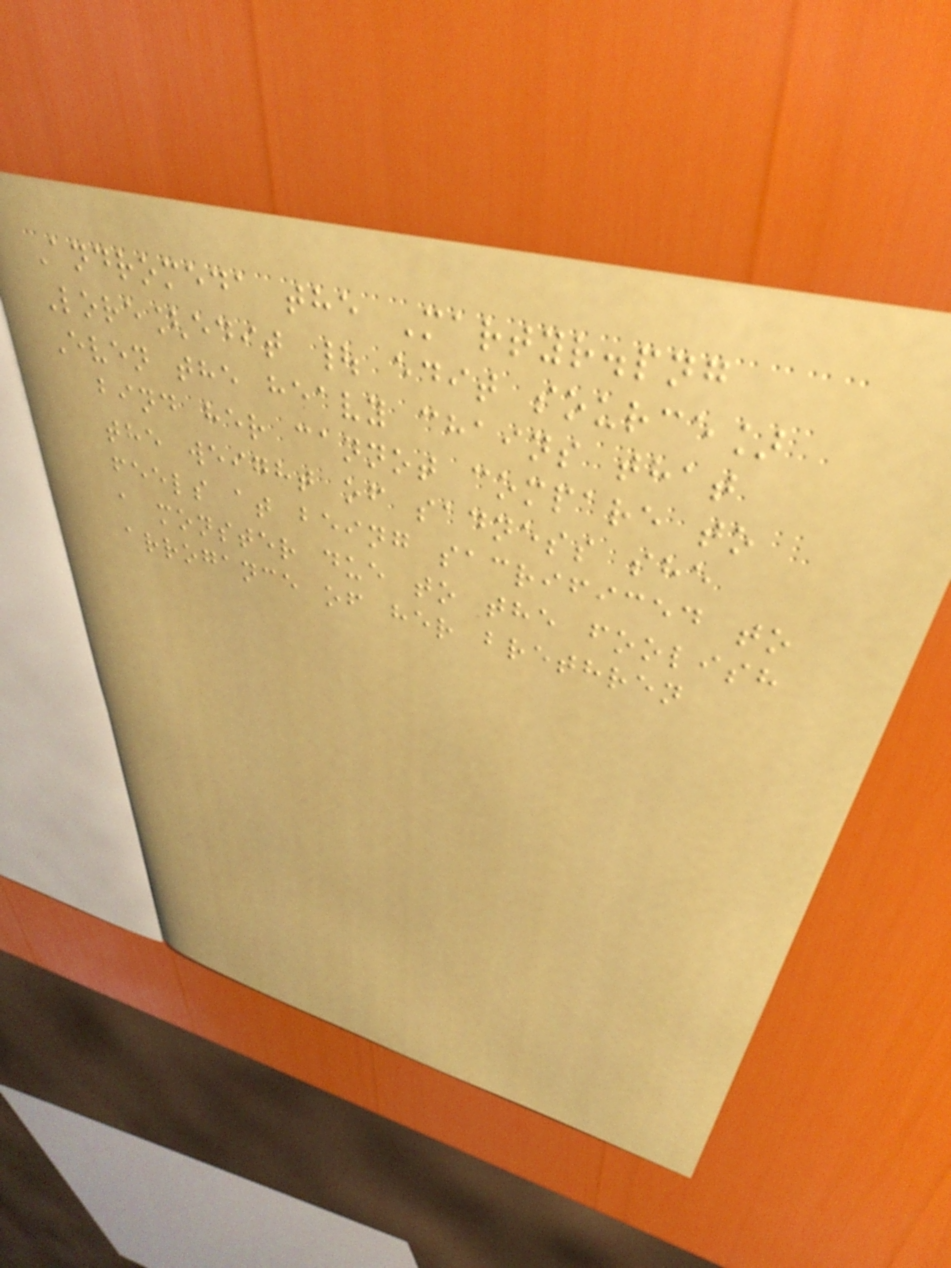Andromeda the Martyr.png
Lore[edit | edit source]
Even the heavy chains that
bind her cannot compare to
the weight of sadness she
feels at being sacrificed to
a monster due to the foolish
arrogance of her brethren
